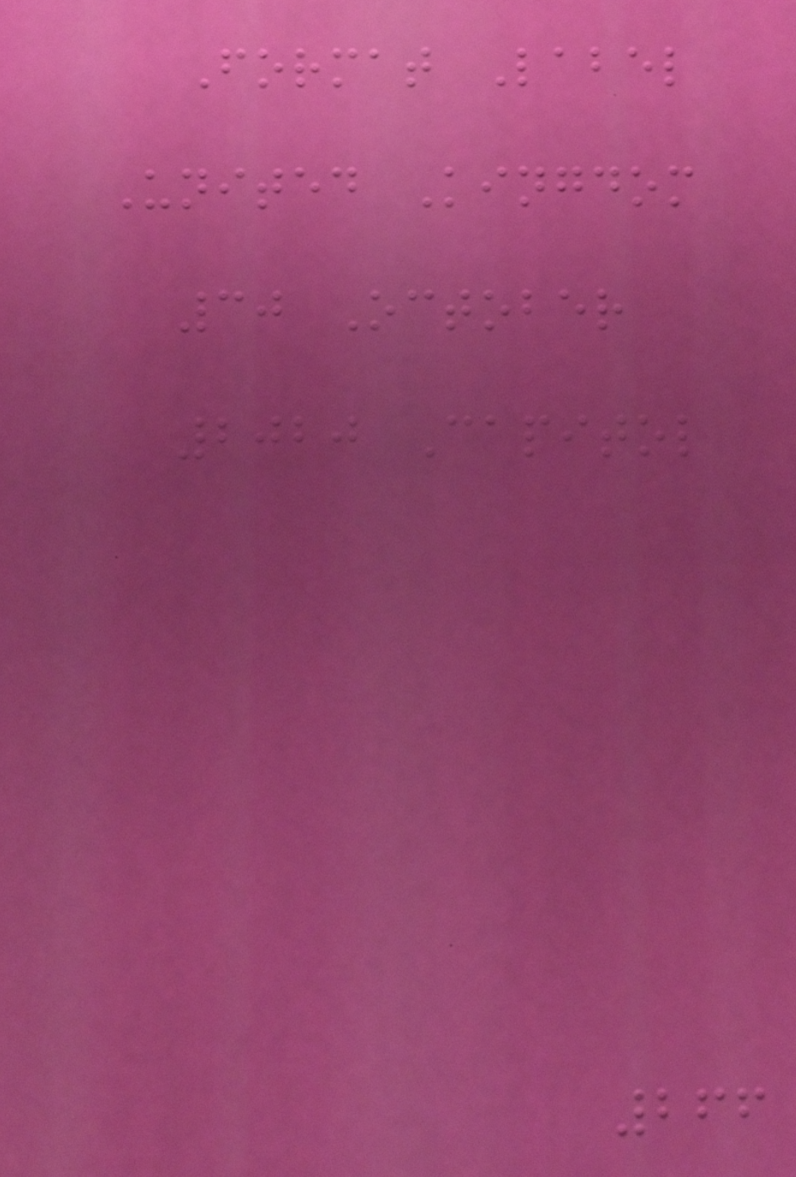Format Label
United Kingdom
30 October
2020 Capitol
266
